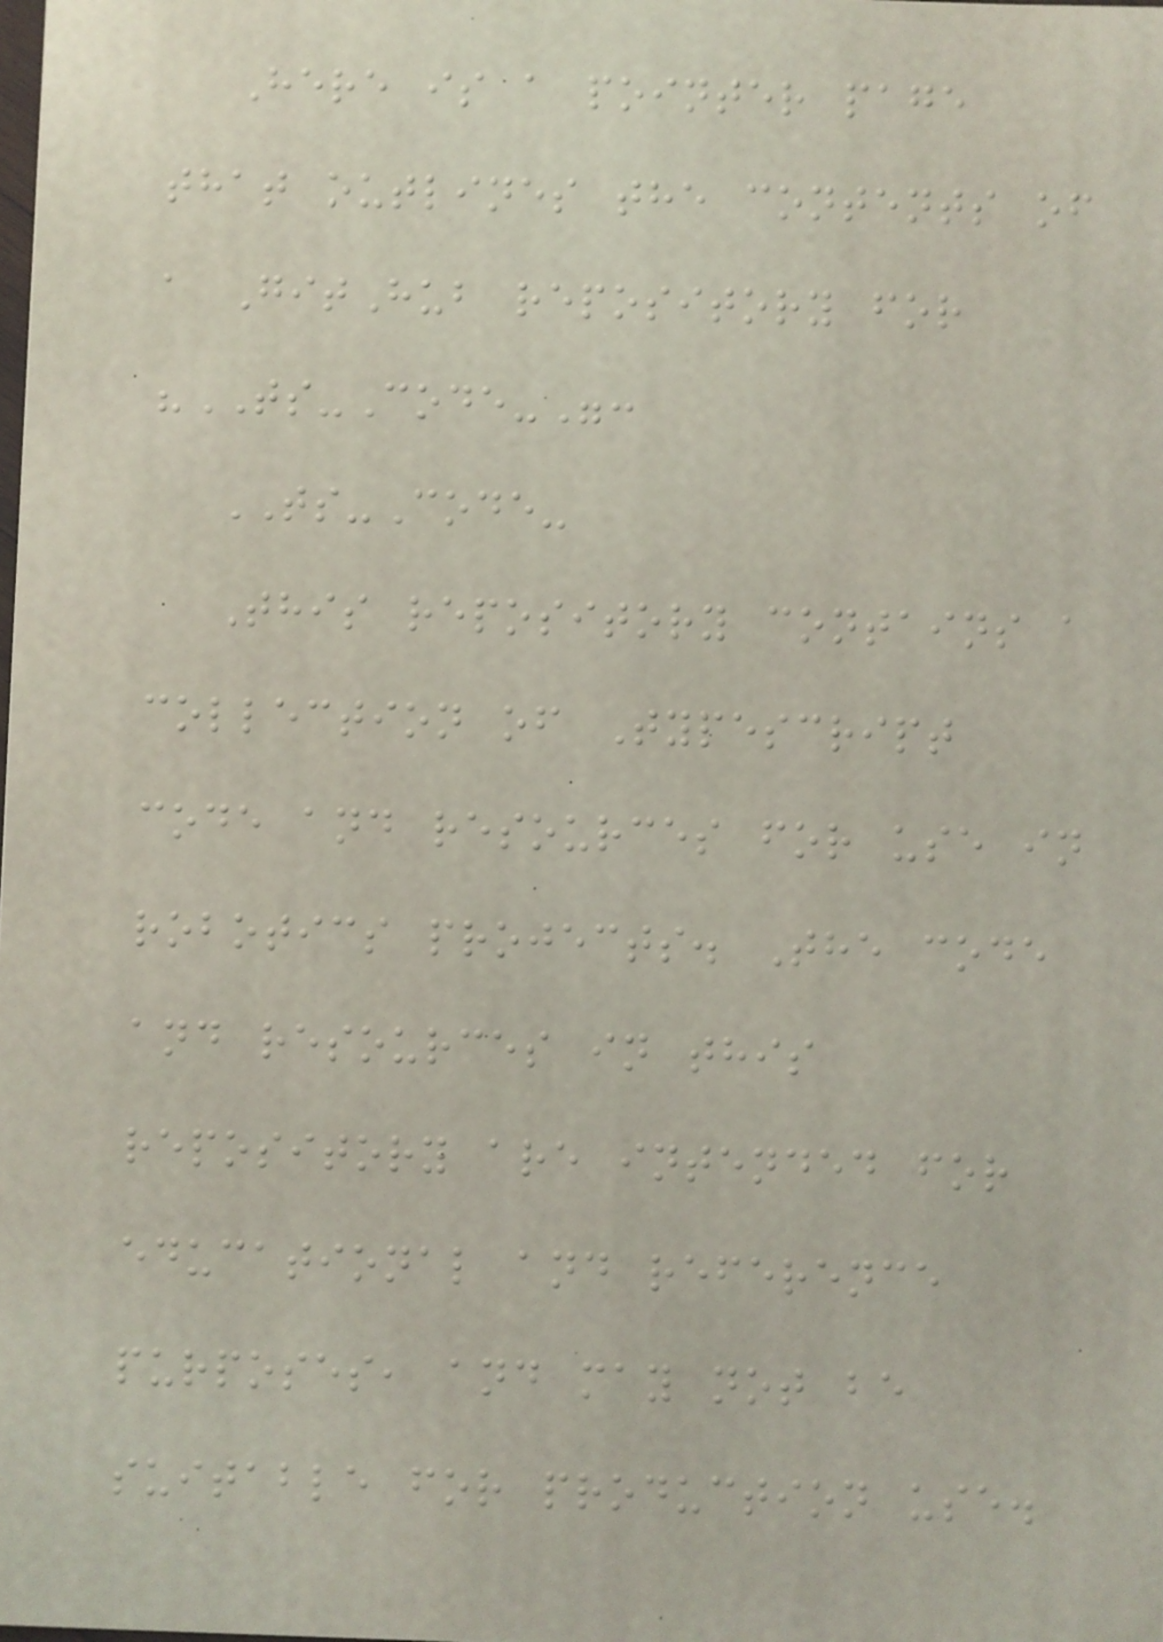Here is a pointer page
that outlines the contents of
a GitHub repository for
"TS-Code-":
TS-Code-
This repository contains a
collection of Typescript
code and resources for use in
robotics projects. The code
and resources in this
repository are intended for
educational and reference
purposes, and may not be
suitable for production use.
